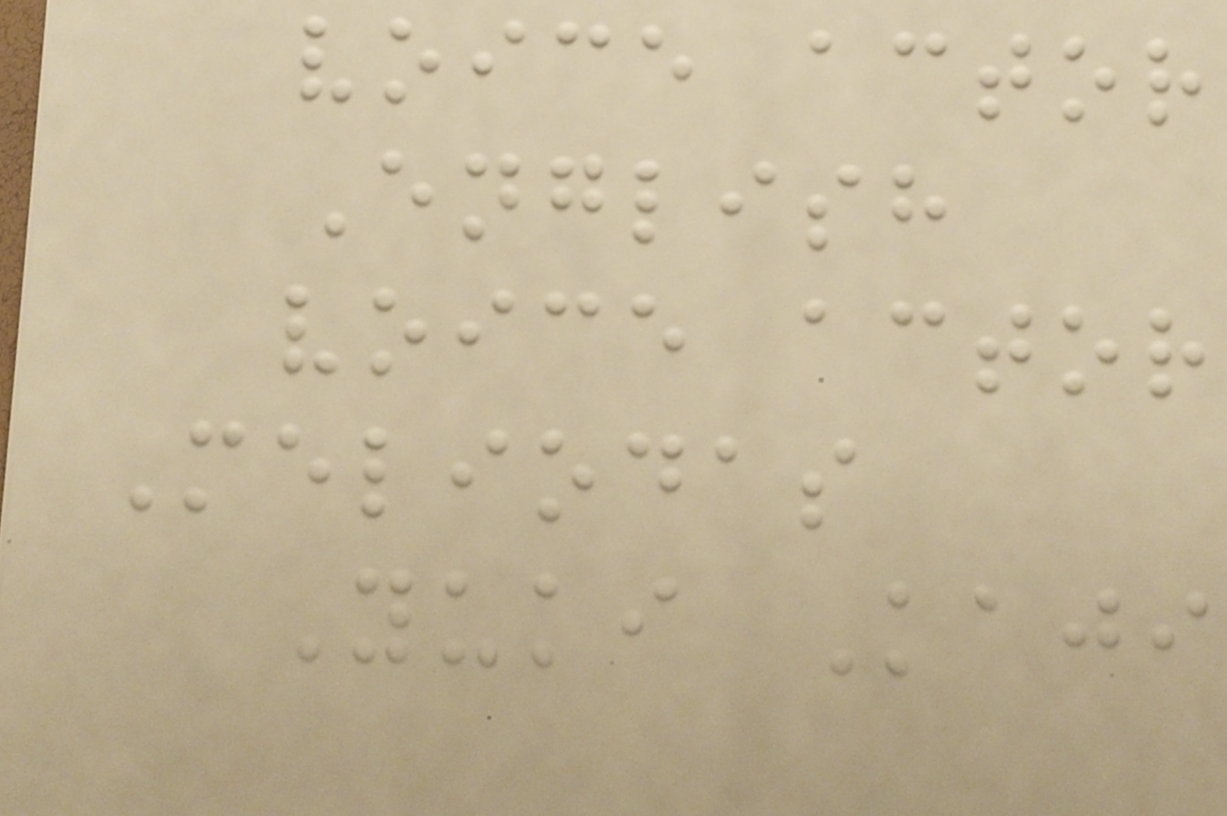voice actor
English
voice actor
Meliodas
Yuki Kaji
